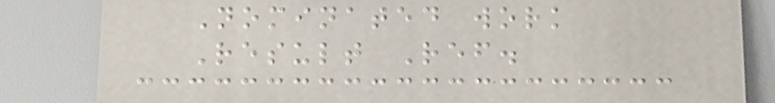Nominated work
Result Ref.
